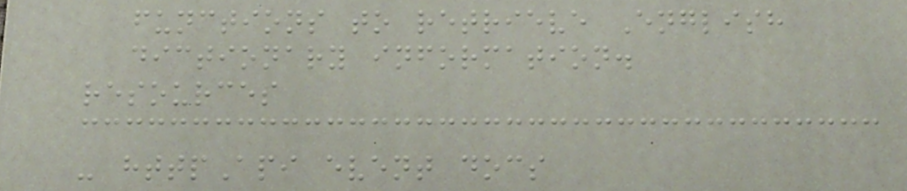functions to retrieve English
dictionary information.
resources
- httpApi event docs
